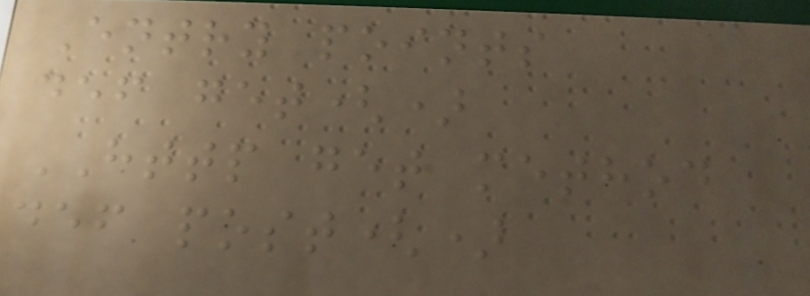Entry points
def get()
HTTP get method
def post()
